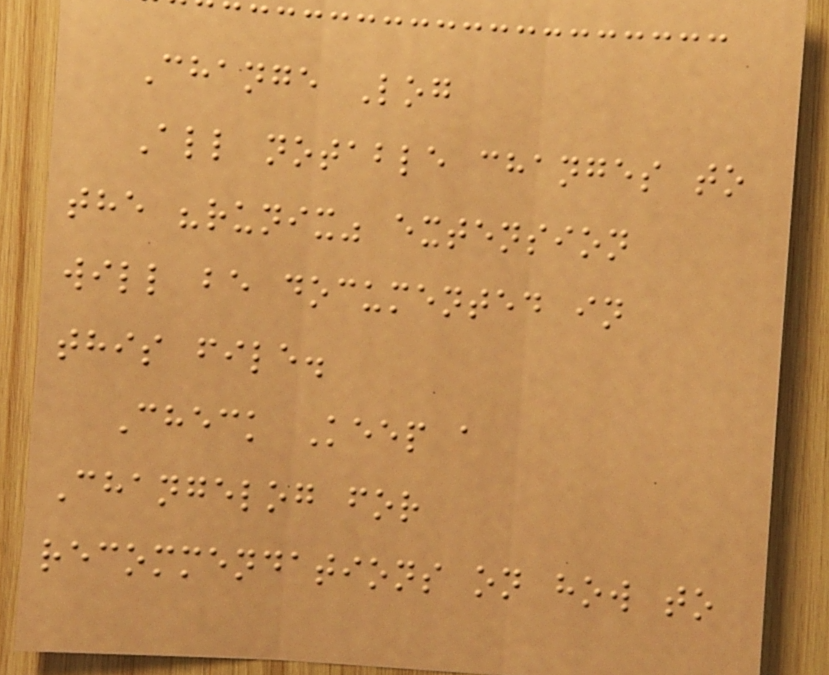Change Log
All notable changes to
the "runix" extension
will be documented in
this file.
Check Keep a
Changelog for
recommendations on how to
